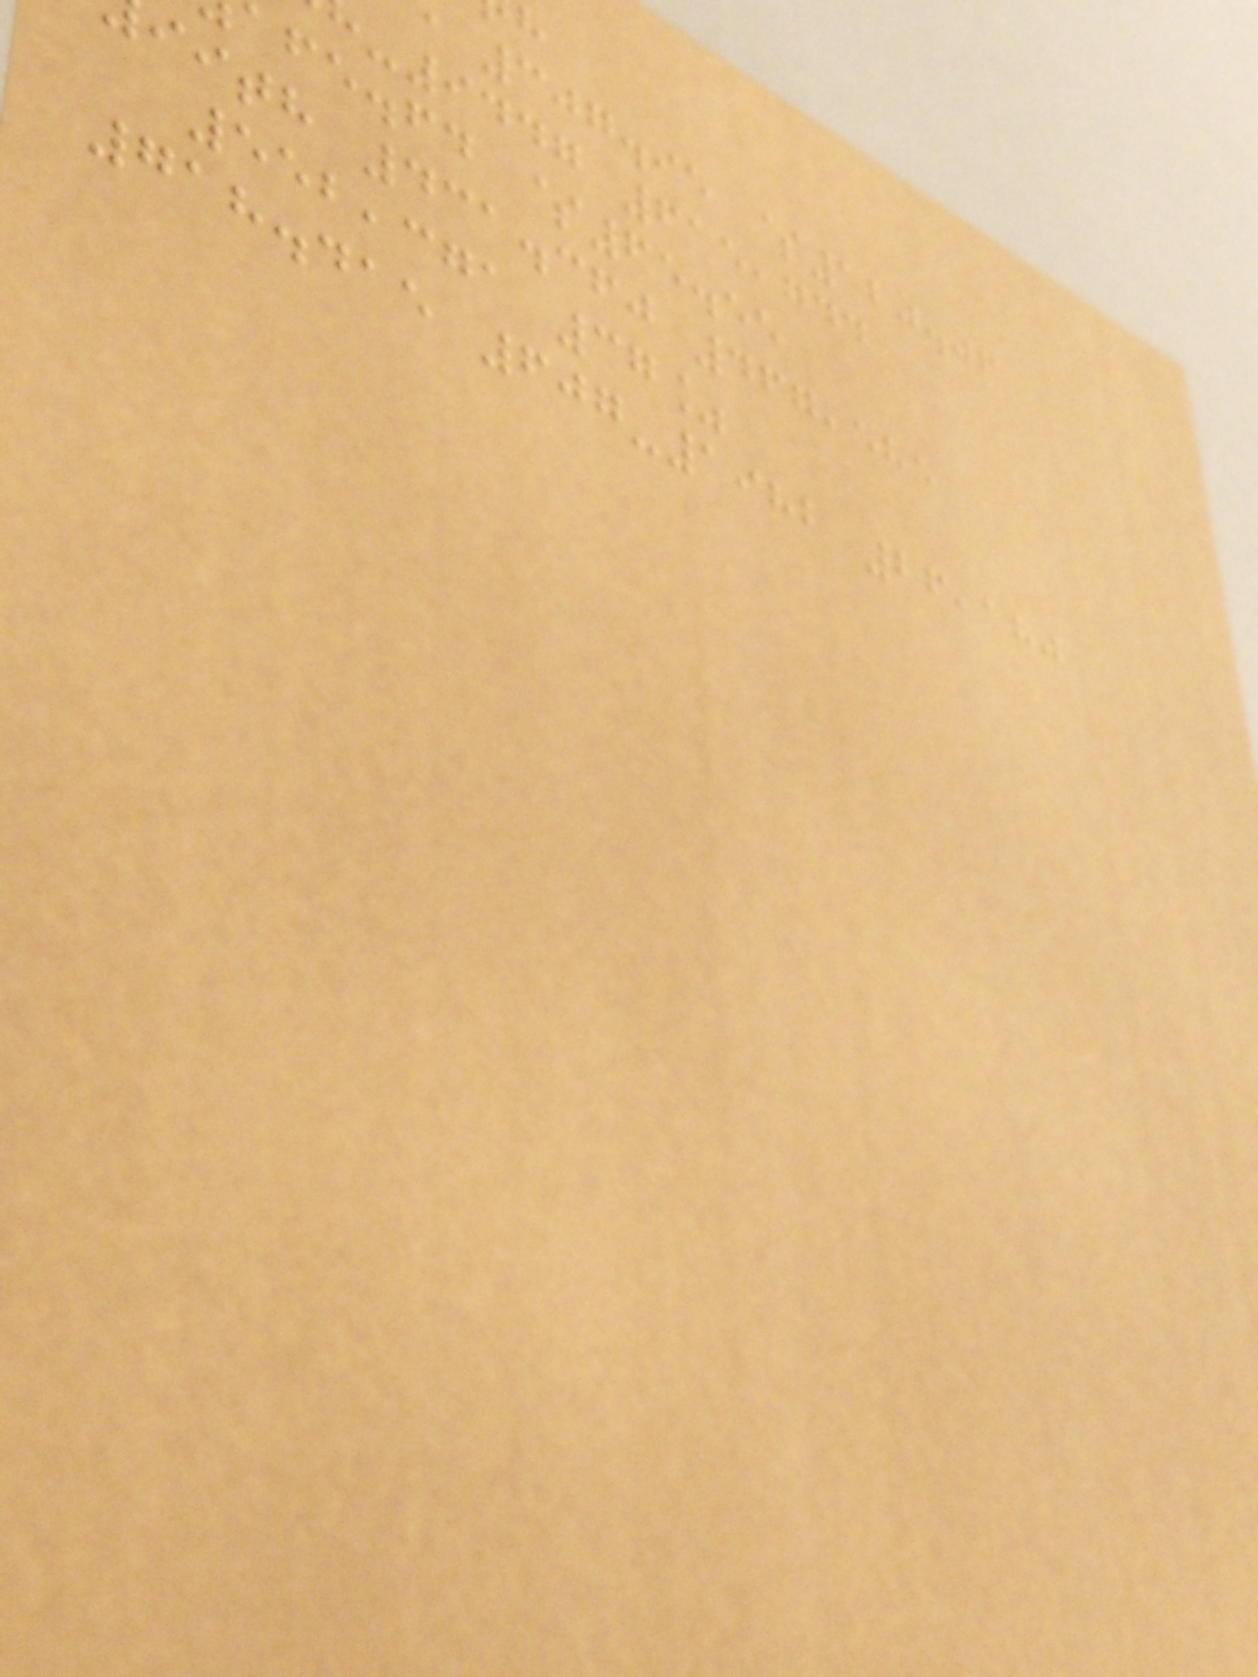307.95 $120.06
-9447 615,744
fe.fd $65.55
iith 431.360 467,585
552,371 37%
718.415 607-1982 26,180
